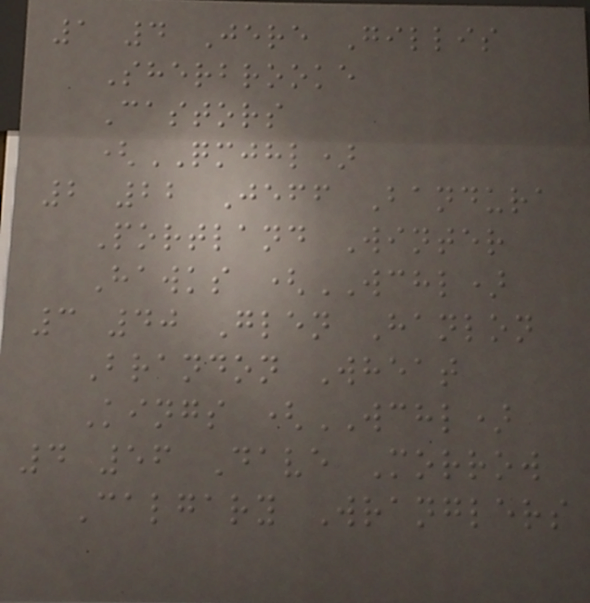1 4 Jere Gillis
Sherbrooke
Castors
(QMJHL)
2 22 Jeff Bandura
Portland Winter
Hawks (WCHL)
3 40 Glen Hanlon
Brandon Wheat
Kings (WCHL)
4 56 Dave Morrow
Calgary Wranglers
